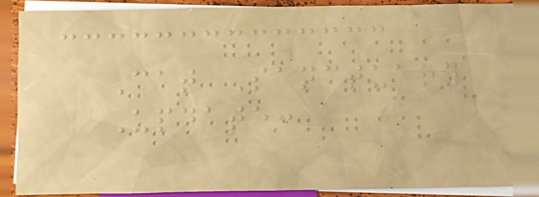Cat Sanctuary
Update:
